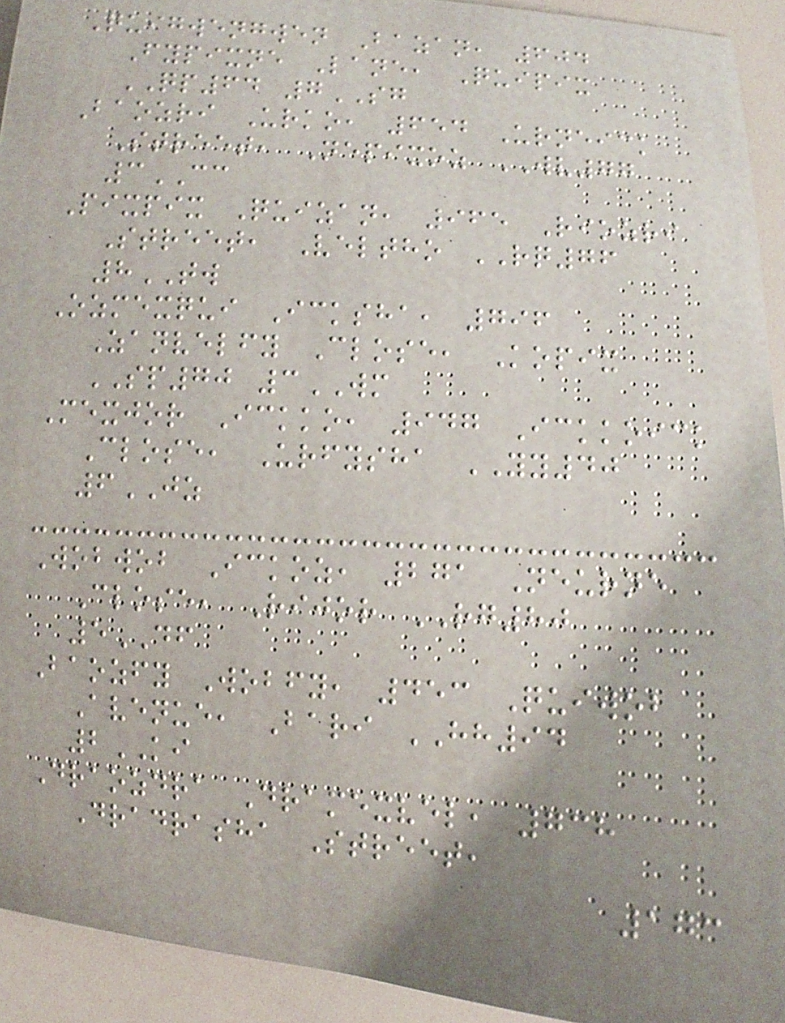Quigwengwen Bazan, 604
Fypixne Lane, Quipix
QP64 7SG
Baozri Urko, 654 Urneick
Street, Nepixoz WV77
3CC
Pixpix Quizan, 965 Riozri
Street, Veltho RQ76
8TW
Ozmexqui Icksha, 796
Zanvelfy Close, Kopix
SP70 3WM
Mexjor Ickko, 947 Ickkoick
Close, Urfysha YY40
6JZ
Wobwob Ickoz, 271 Neurne
Close, Rijor RG80
5DF
Baozfy Wobfy, 453 Quiwob
Avenue, Bari HH94
2KI
Draozdra Dramexvel, 738
Dradrasha Street,
173
